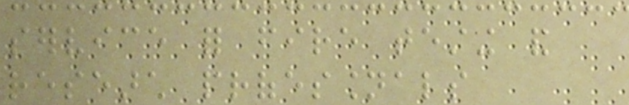service for fire testing and
research professionals
